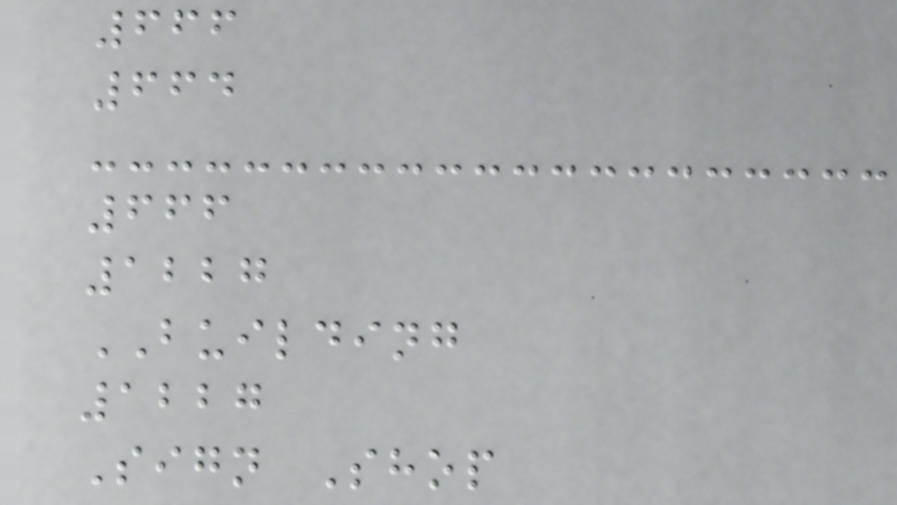666
664
666
1227
BUILDING
1227
Sign Shop
